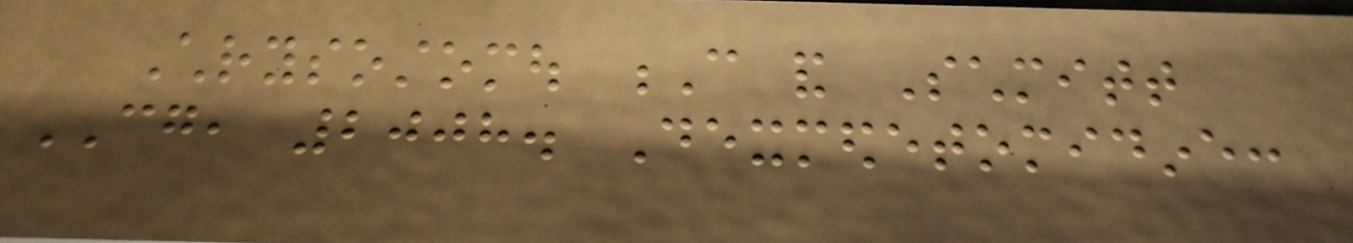Chrysostomou C and Schmitt
CG, 2008. Dexmedetomidine:
